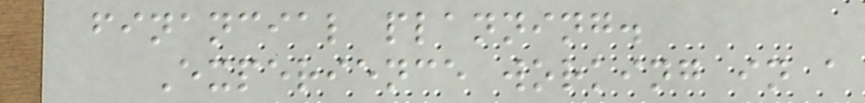financial planning.
Experience working in a
